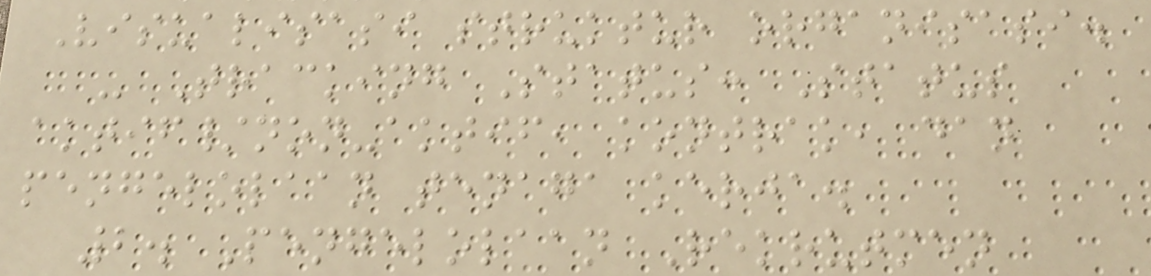Visualisasi struktur organisasi.
- Tracking Status: Status
aktif/non-aktif, kontrak, dan
pengelolaan tenaga kerja.
2. Pengelolaan Rekrutmen
